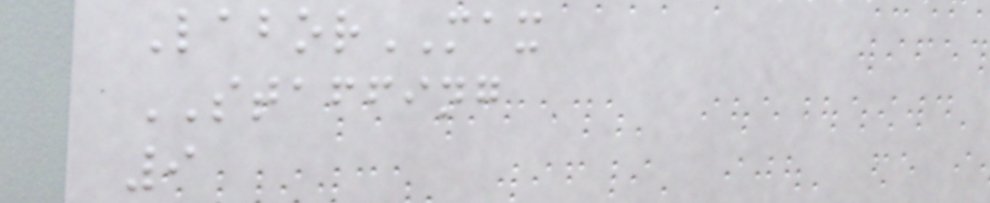LaborMAX
STAFFING
9
